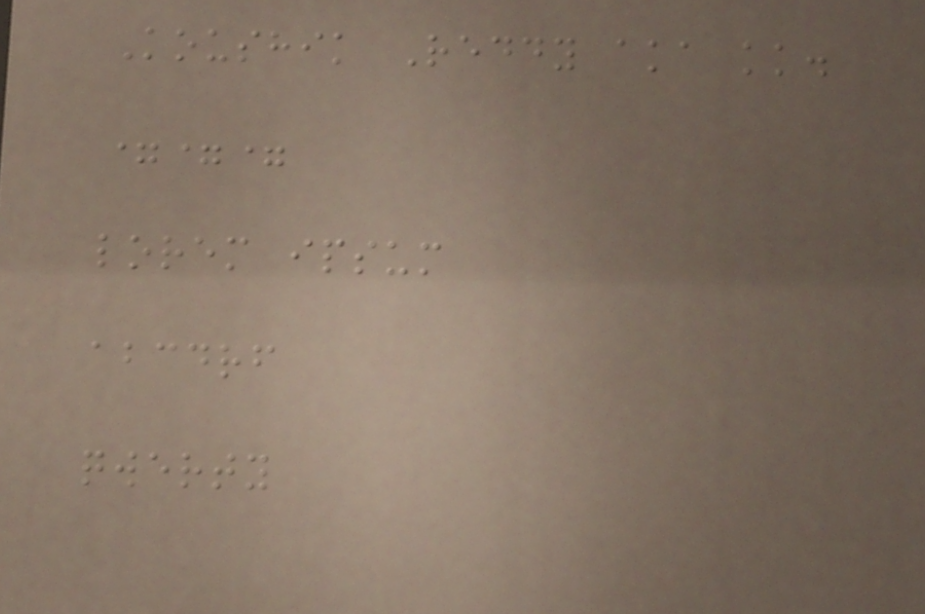Koushik Reddy aka kk.
===
lorem ipsum
abcdrf
qwerty
